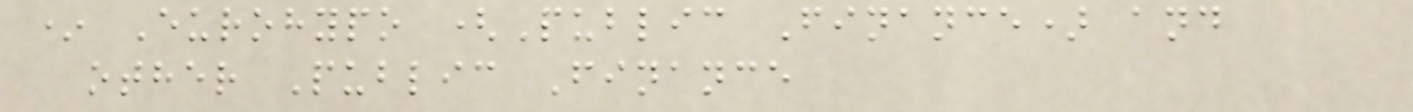* Eurohypo (Public Finance) and
other Public Finance
